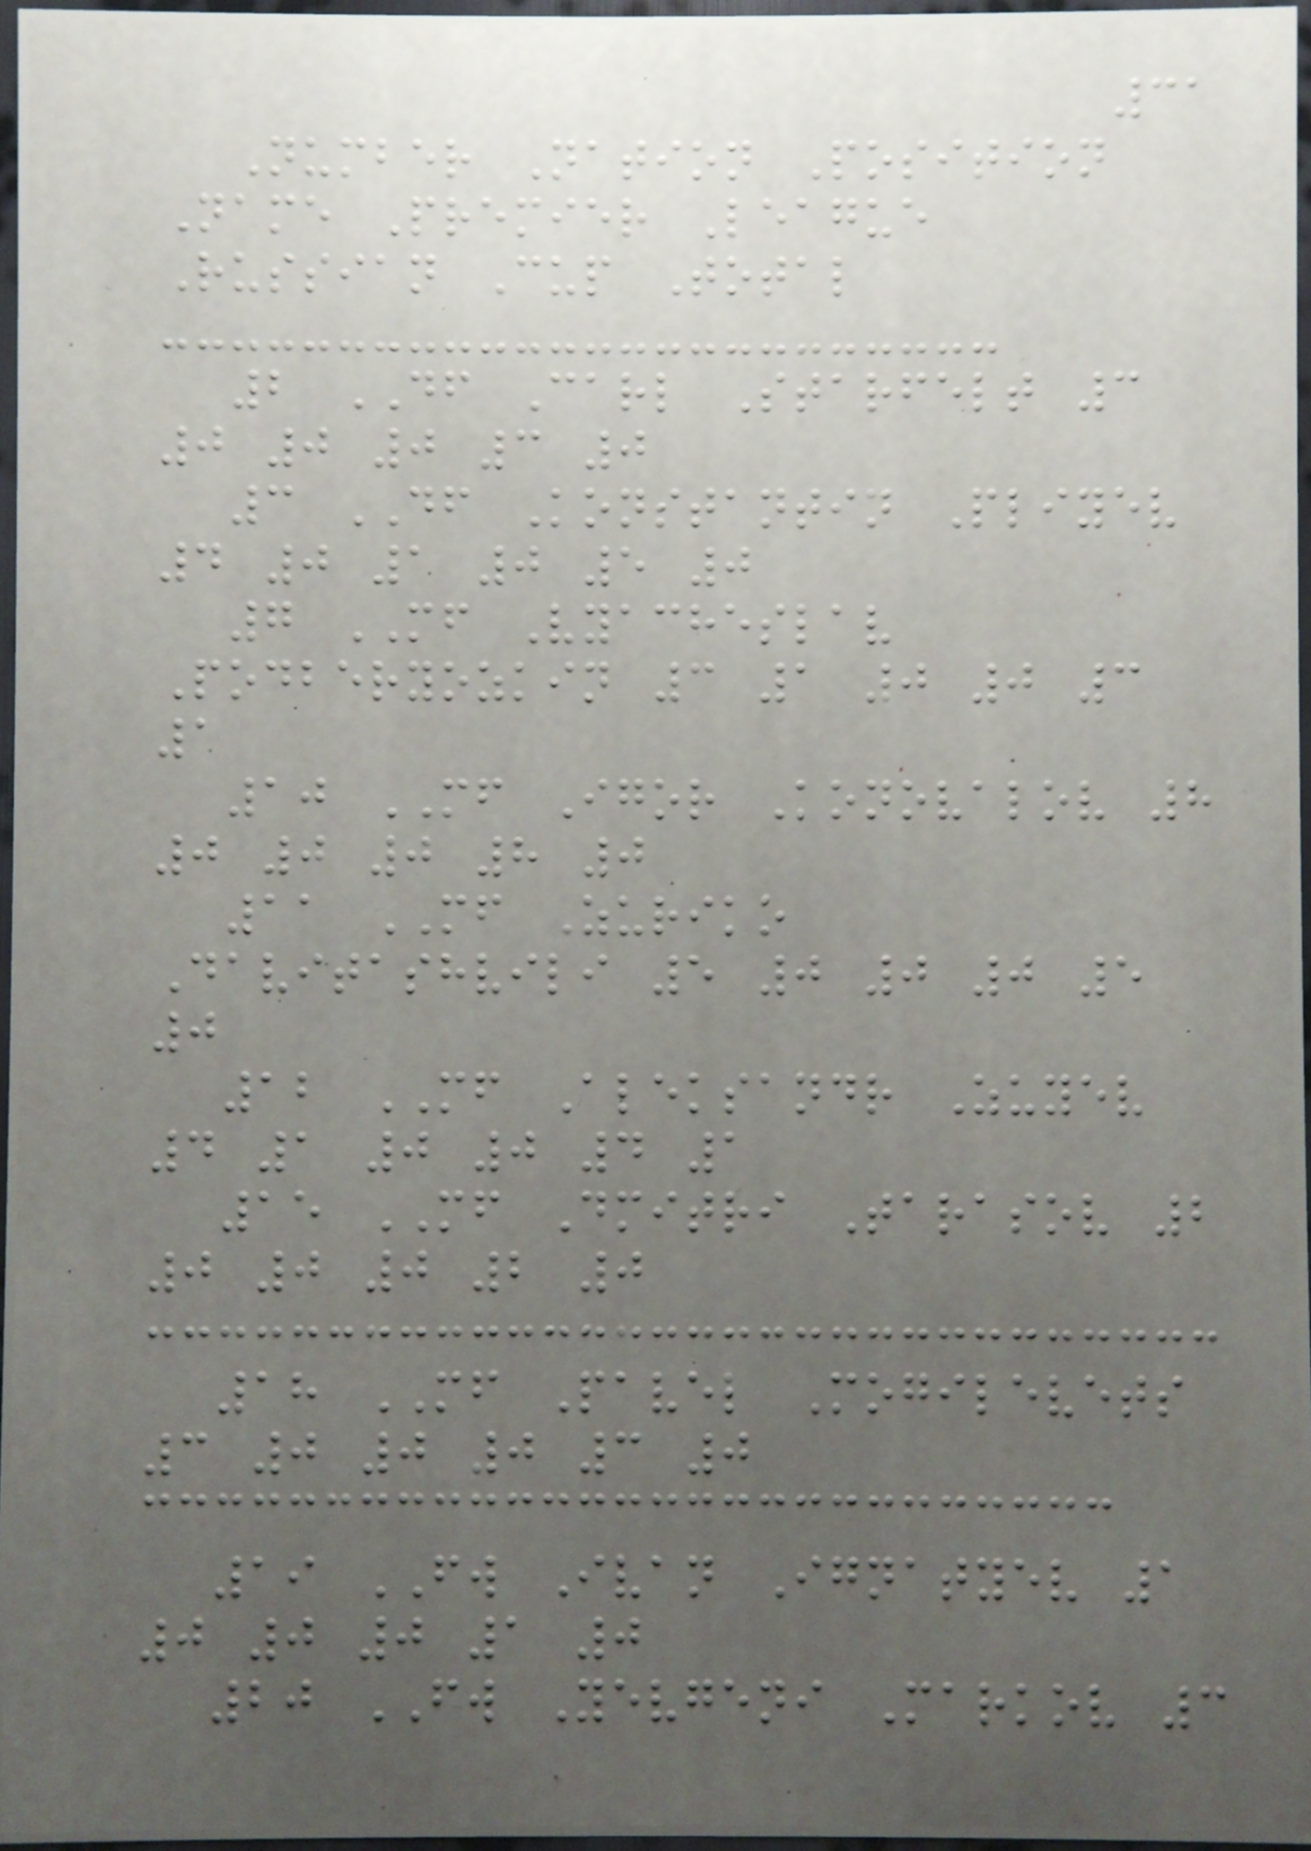31
Number Nation Position
Name Premier League
Russian Cup Total
2 DF Carl Starfelt 3
0 0 0 3 0
3 DF Konstantin Pliyev
4 0 1 0 5 0
7 MF Vyacheslav
Podberyozkin 3 1 0 0 3
1
10 MF Igor Konovalov 8
0 0 0 8 0
11 MF Zuriko
Davitashvili 5 0 0 0 5
0
12 MF Aleksandr Zuyev
4 1 0 0 4 1
15 MF Dmitri Tarasov 2
0 0 0 2 0
18 MF Pavel Mogilevets
3 0 0 0 3 0
19 FW Ivan Ignatyev 1
0 0 0 1 0
20 FW Yevgeni Markov 3
